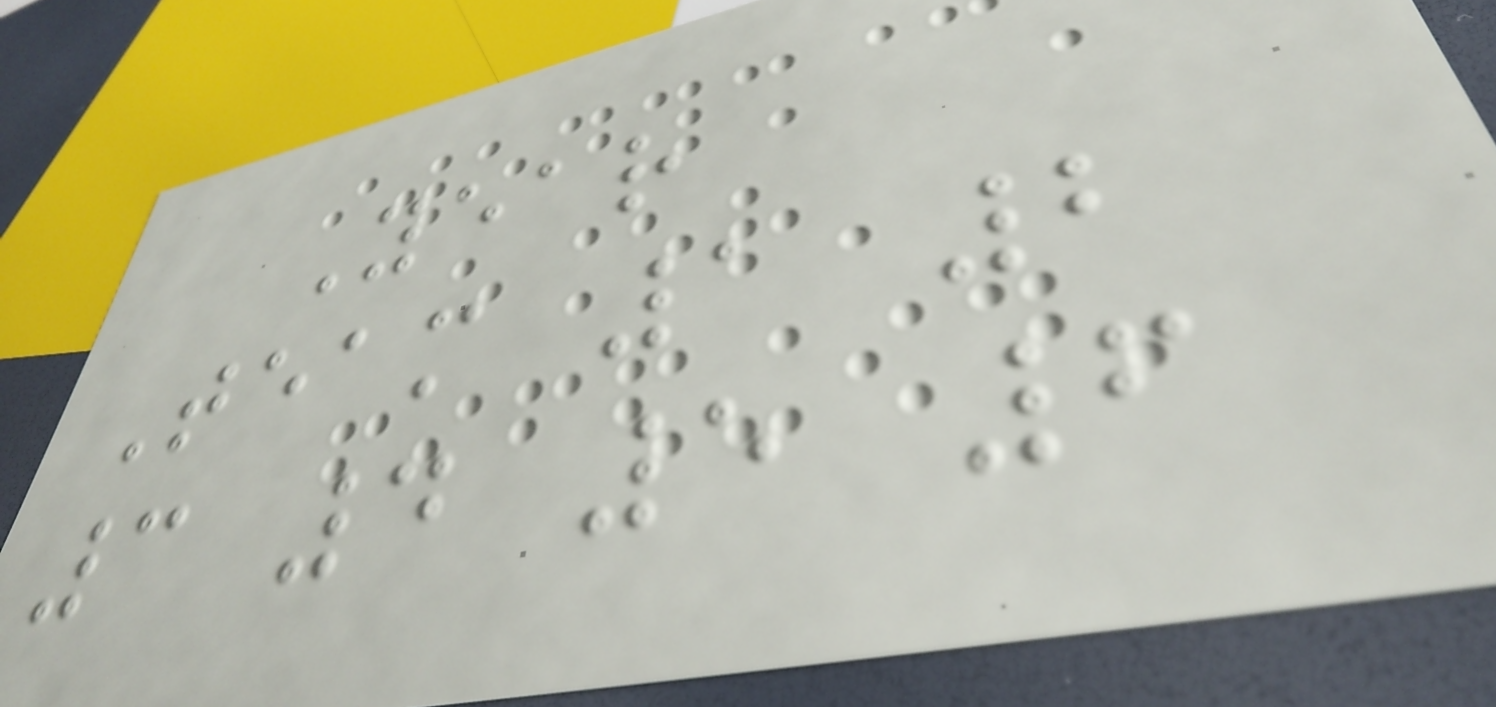Year
Team 1 2
3 4 5 6
